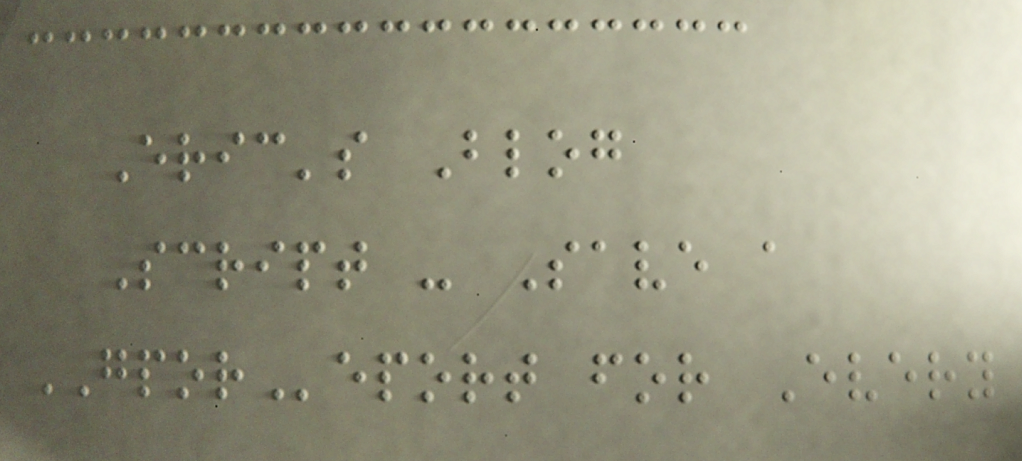Eric's Blog
Script - Save a
GPOReport for Every
